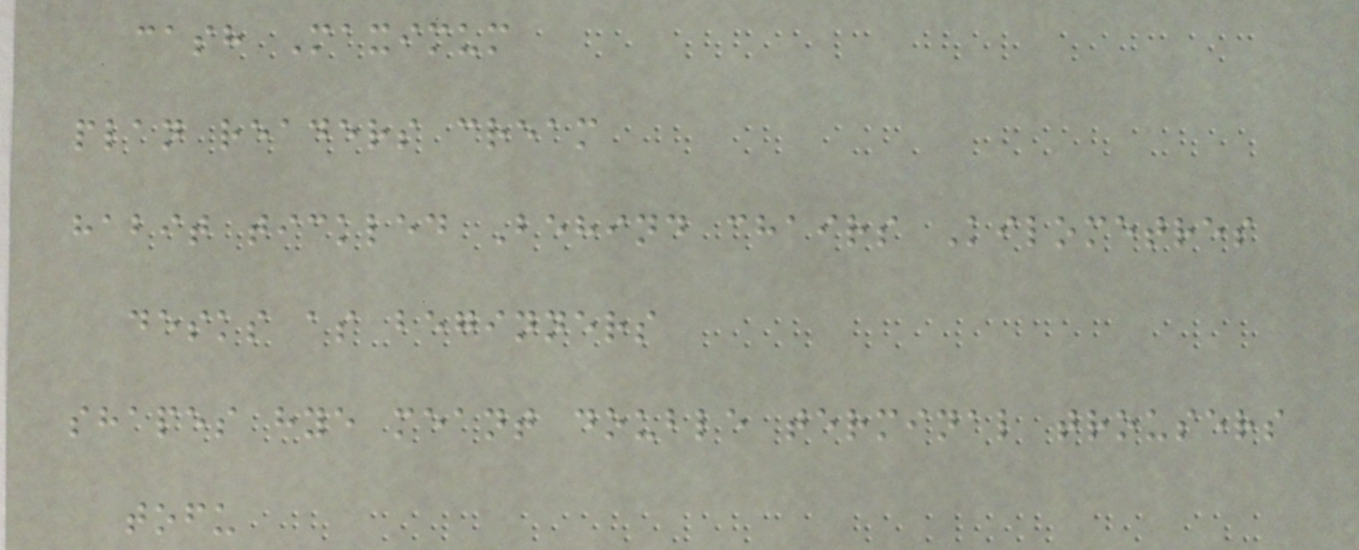cash Maximum
plan readers cream
habit tickled Behind chairs Kilometres
desks as beginners
shapes hye meant double terminal trousers
tofu
